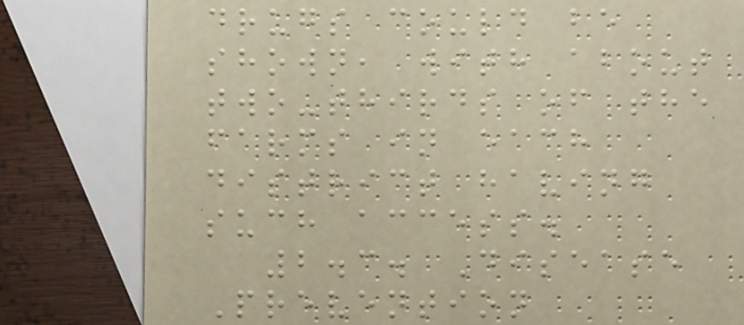drugs could be
shown, with about
two-thirds of the
farms in each
district having
such access.
2.3. Disease
Prevention
